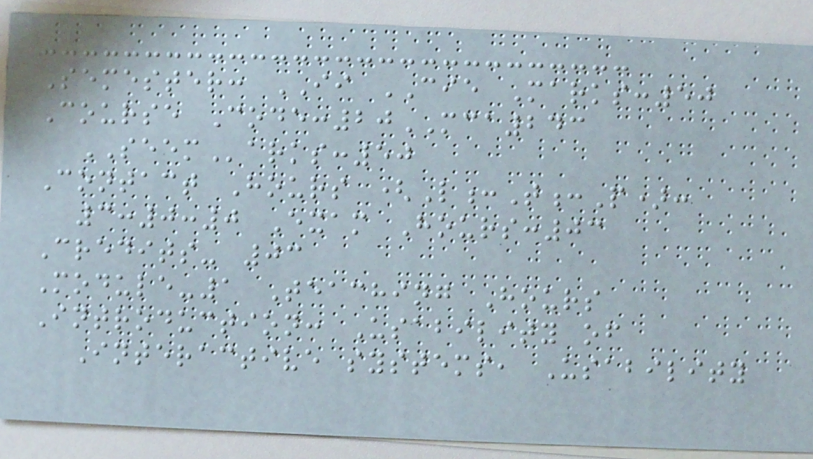Semester: II CIE Marks:50
Course Code:20MCA243
SEEMarks:50
Contact Hours (L:T:P):
3:0:0 Exam Hours:03
Credits- 03
Module-1 Teaching Hours
Introduction: Usability of
Interactive systems, Usability
